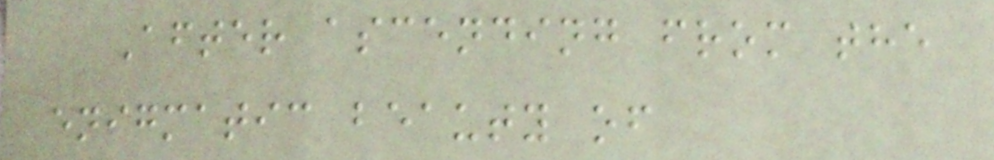After ascending from the
enigmatic beauty of
